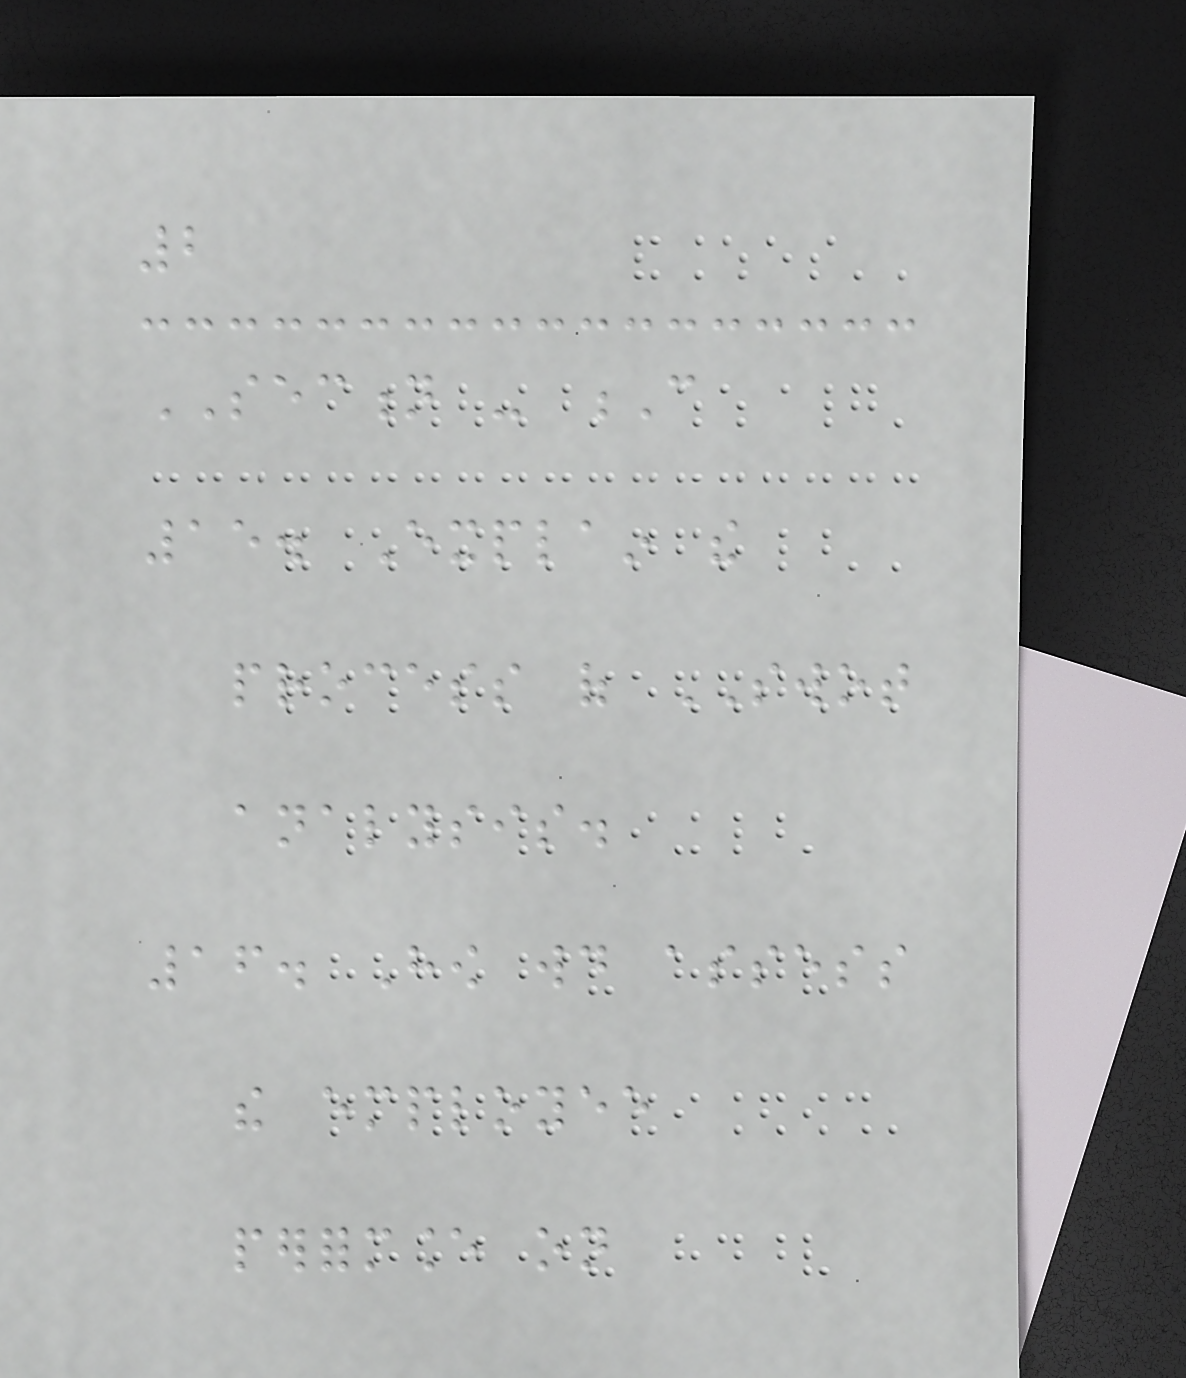2
SECTION - C
15. Explain the
process of SWOT
analysis.
16. How would assess
the employee
performance on
